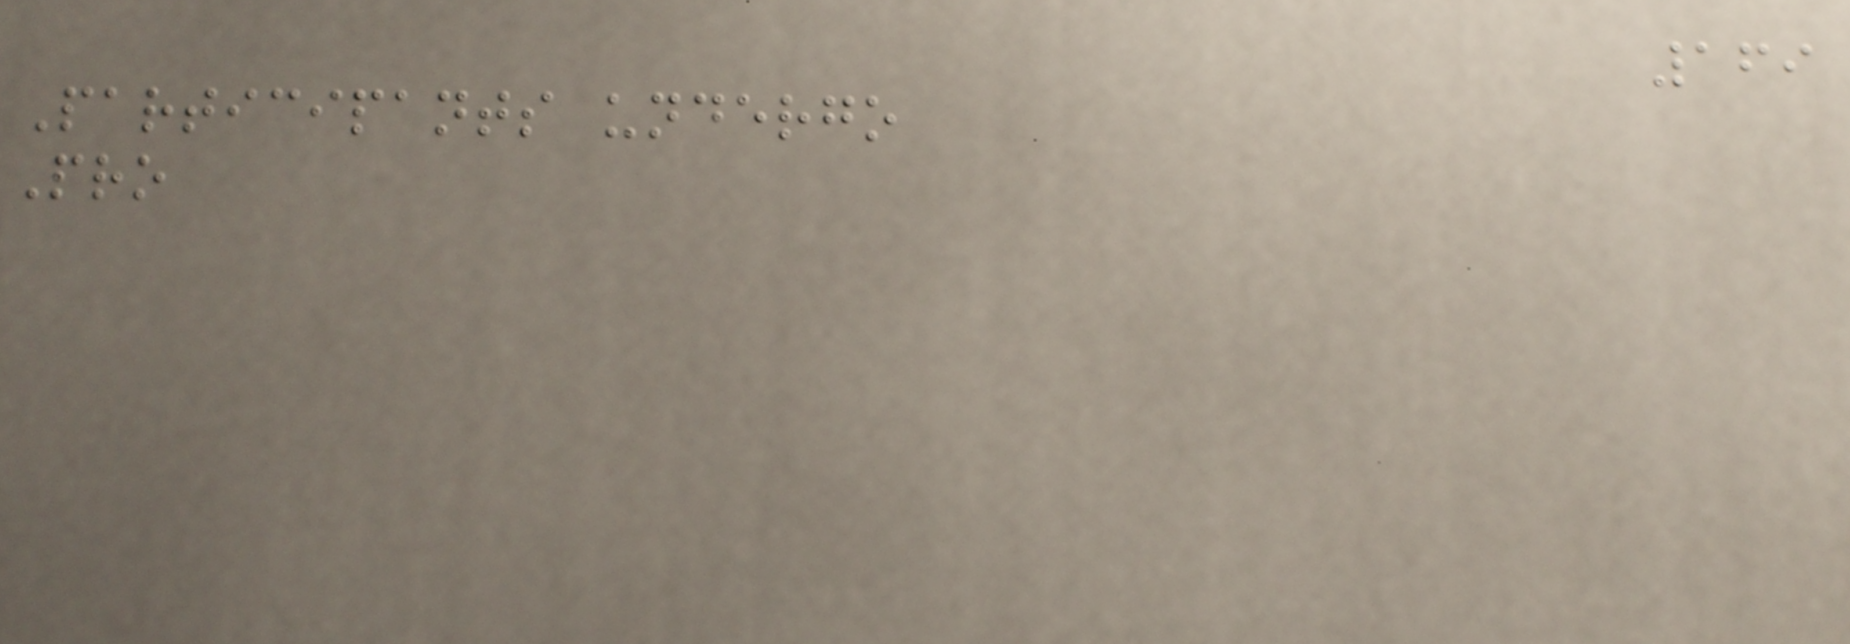169
Participants undergo
Pro
